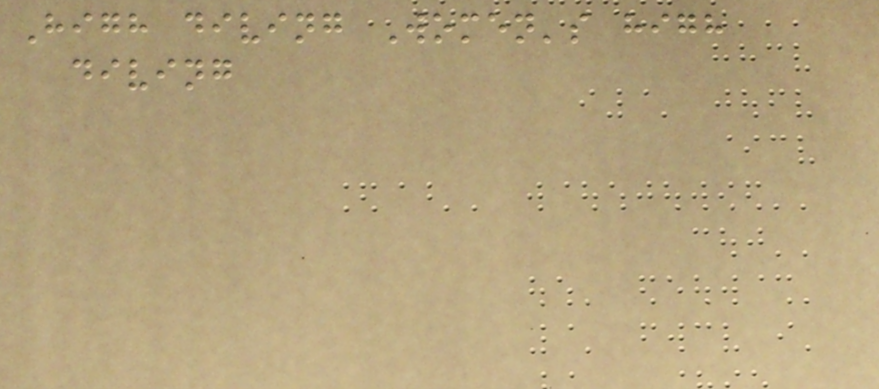High diving Women's high
diving
